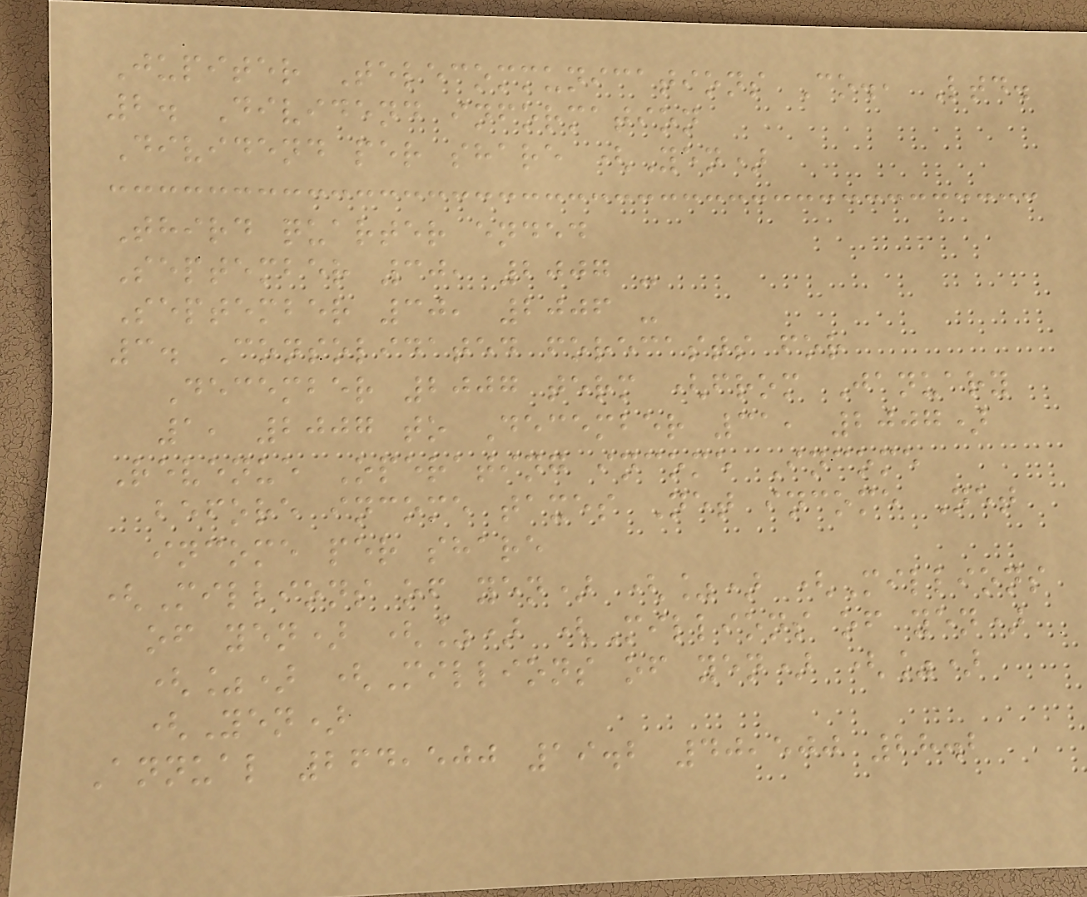Jupiter Telecommunications Co., Ltd.
2. Dividend information
Dividend per share (Yen)
Third quarter ended
September 30, 2007 -
September 30, 2006 -
3. Consolidated forecasts for
December 2007 term (from January
1, 2007 to December 31, 2007)
Revenue Operating income Income
before income taxes Net income Net
income per share
(Millions of yen) (%) (Millions
of yen) (%) (Millions of yen)
(%) (Millions of yen) (%)
(Yen)
Annual 264,500 19.2 40,500 28.2
